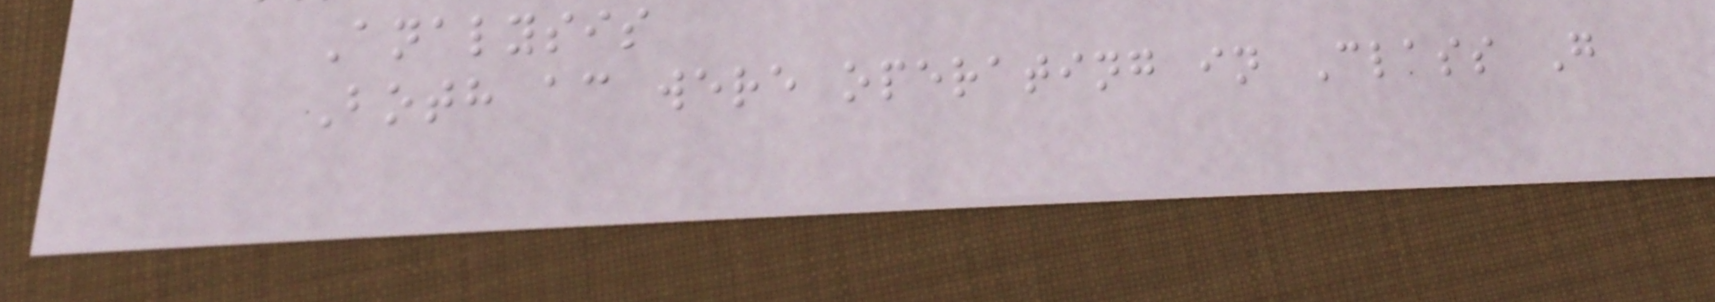Analysis
Both ac were operating in Class G
